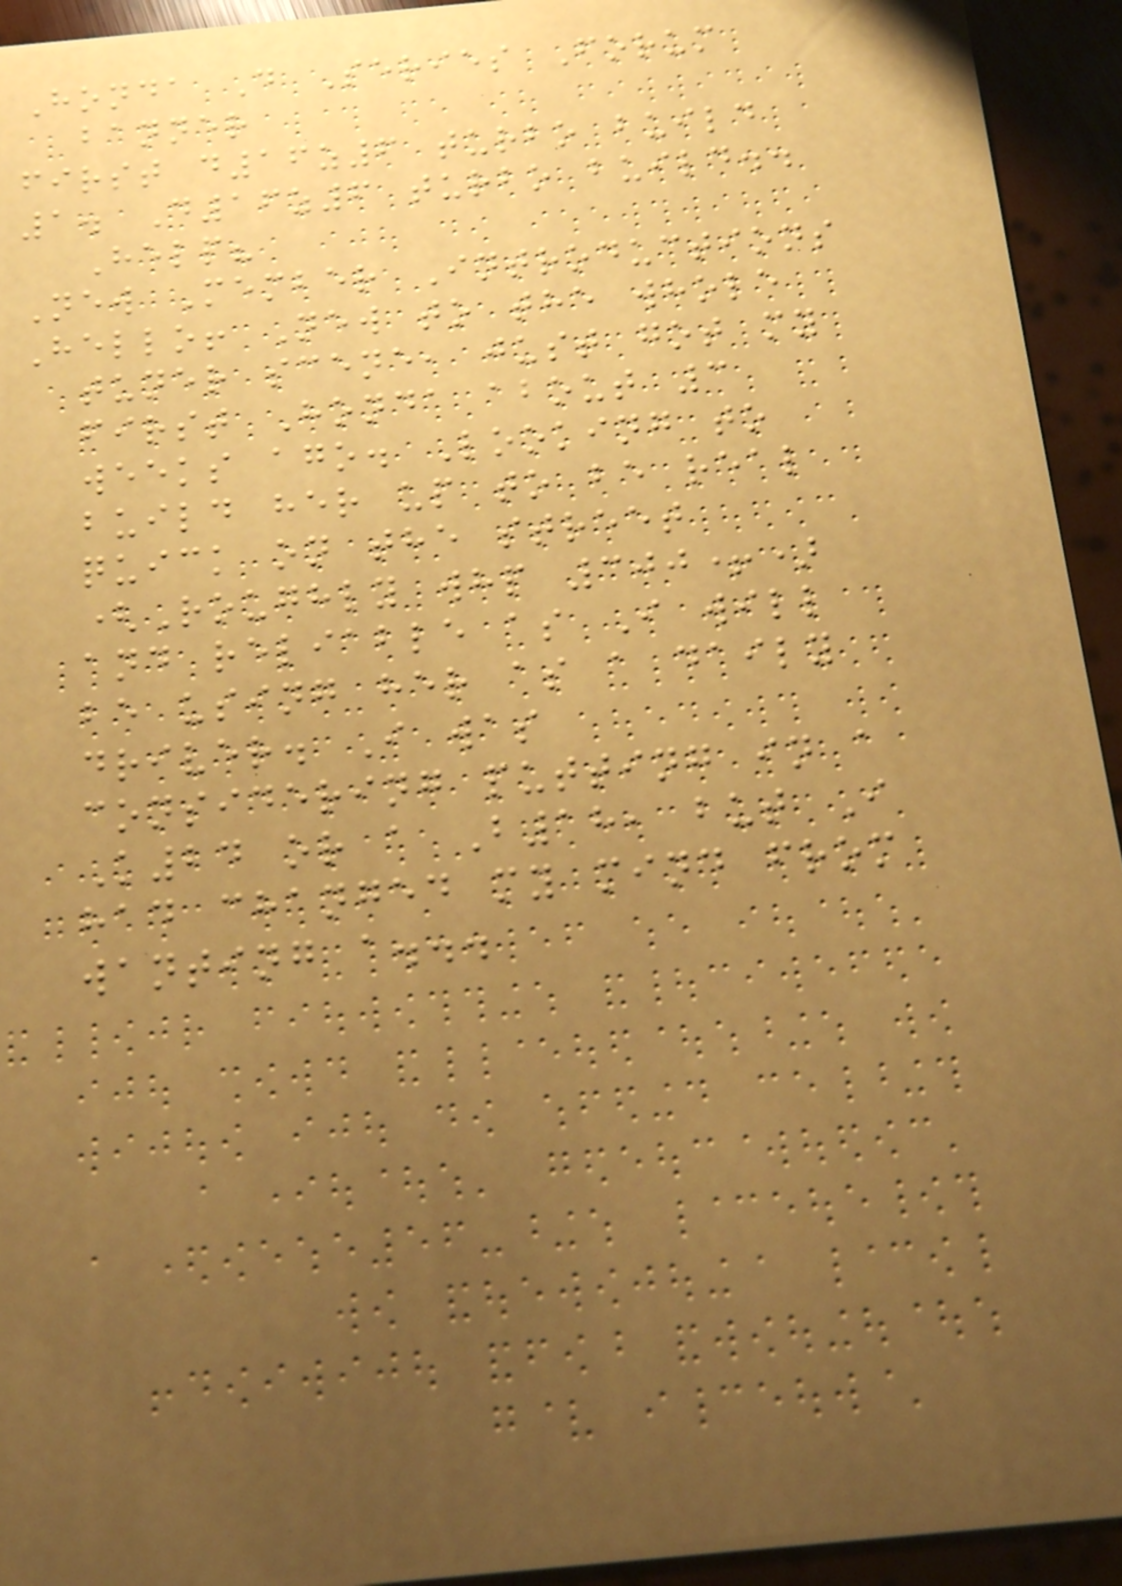Honda D Series Forum
banner
first d16z6 turbo build
1. D16z6 turbo build..
Help?
New Member Introductions
Hello! New to the whole
tuner scene, just got my
first Honda about 3
weeks ago. Looking to
build her up to be real
quick on the street
(Roughly whp 300+)
and reliable as I will
be using her as a daily
driver. I was
considering putting in a
K24 or a B18, but I
had changed my mind from
wanting a...
